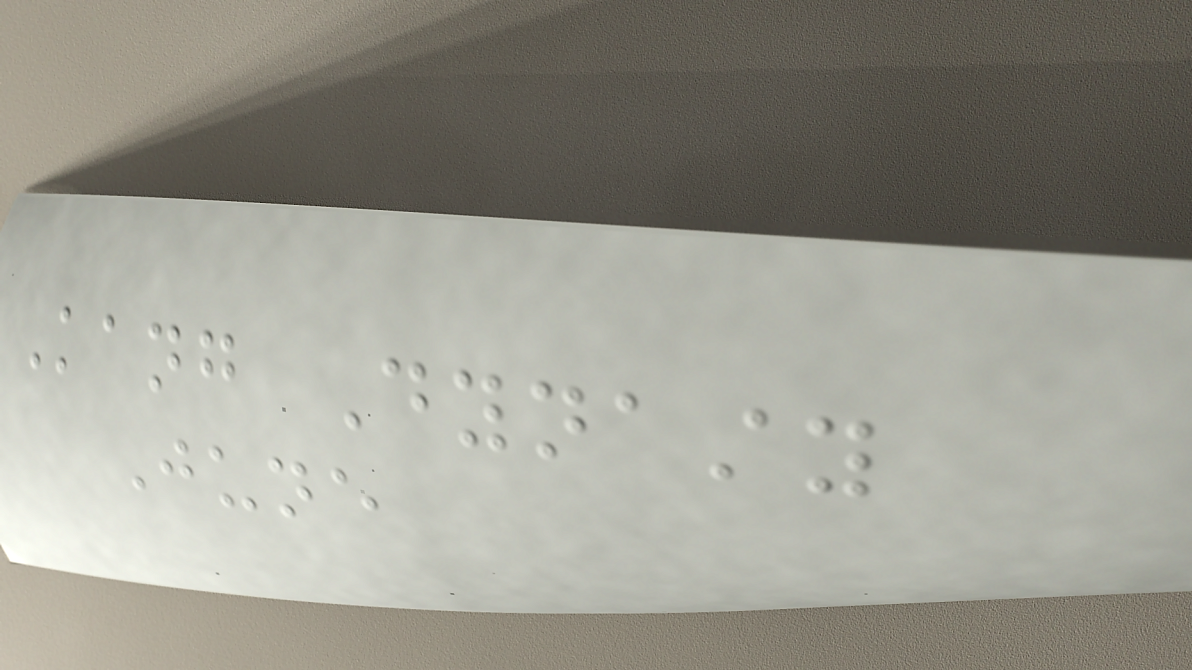Kang Dynasty
June
